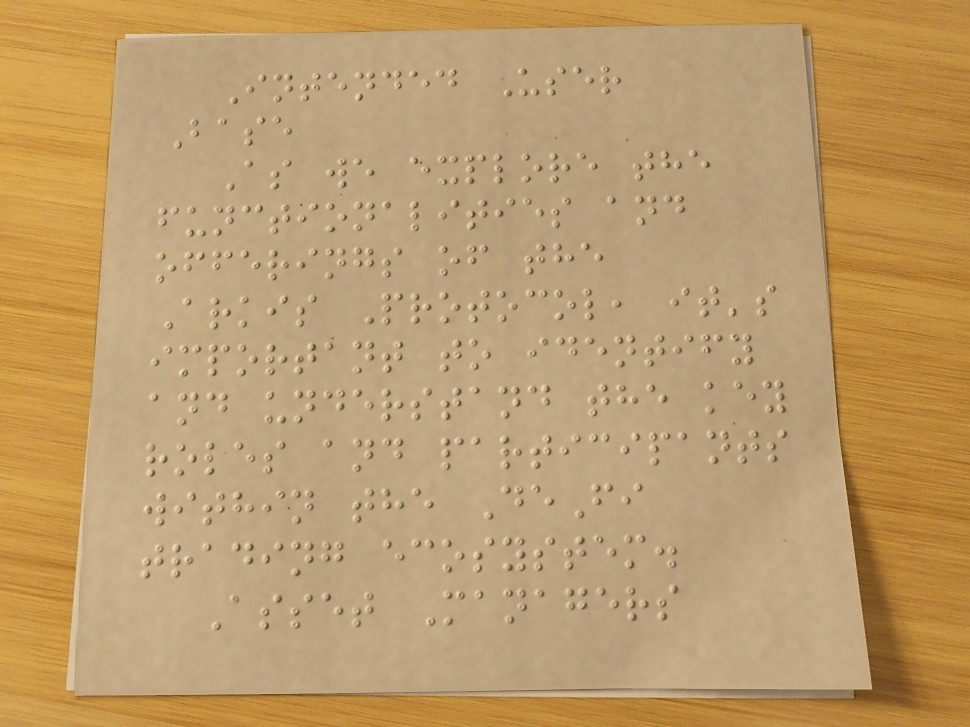Intended User
Base
As we explore the
functionalities and
offerings of the
Arkis Protocol, it's
important to identify
and understand the key
roles and participants
within the DeFi
trading ecosystem.
Asset Managers
